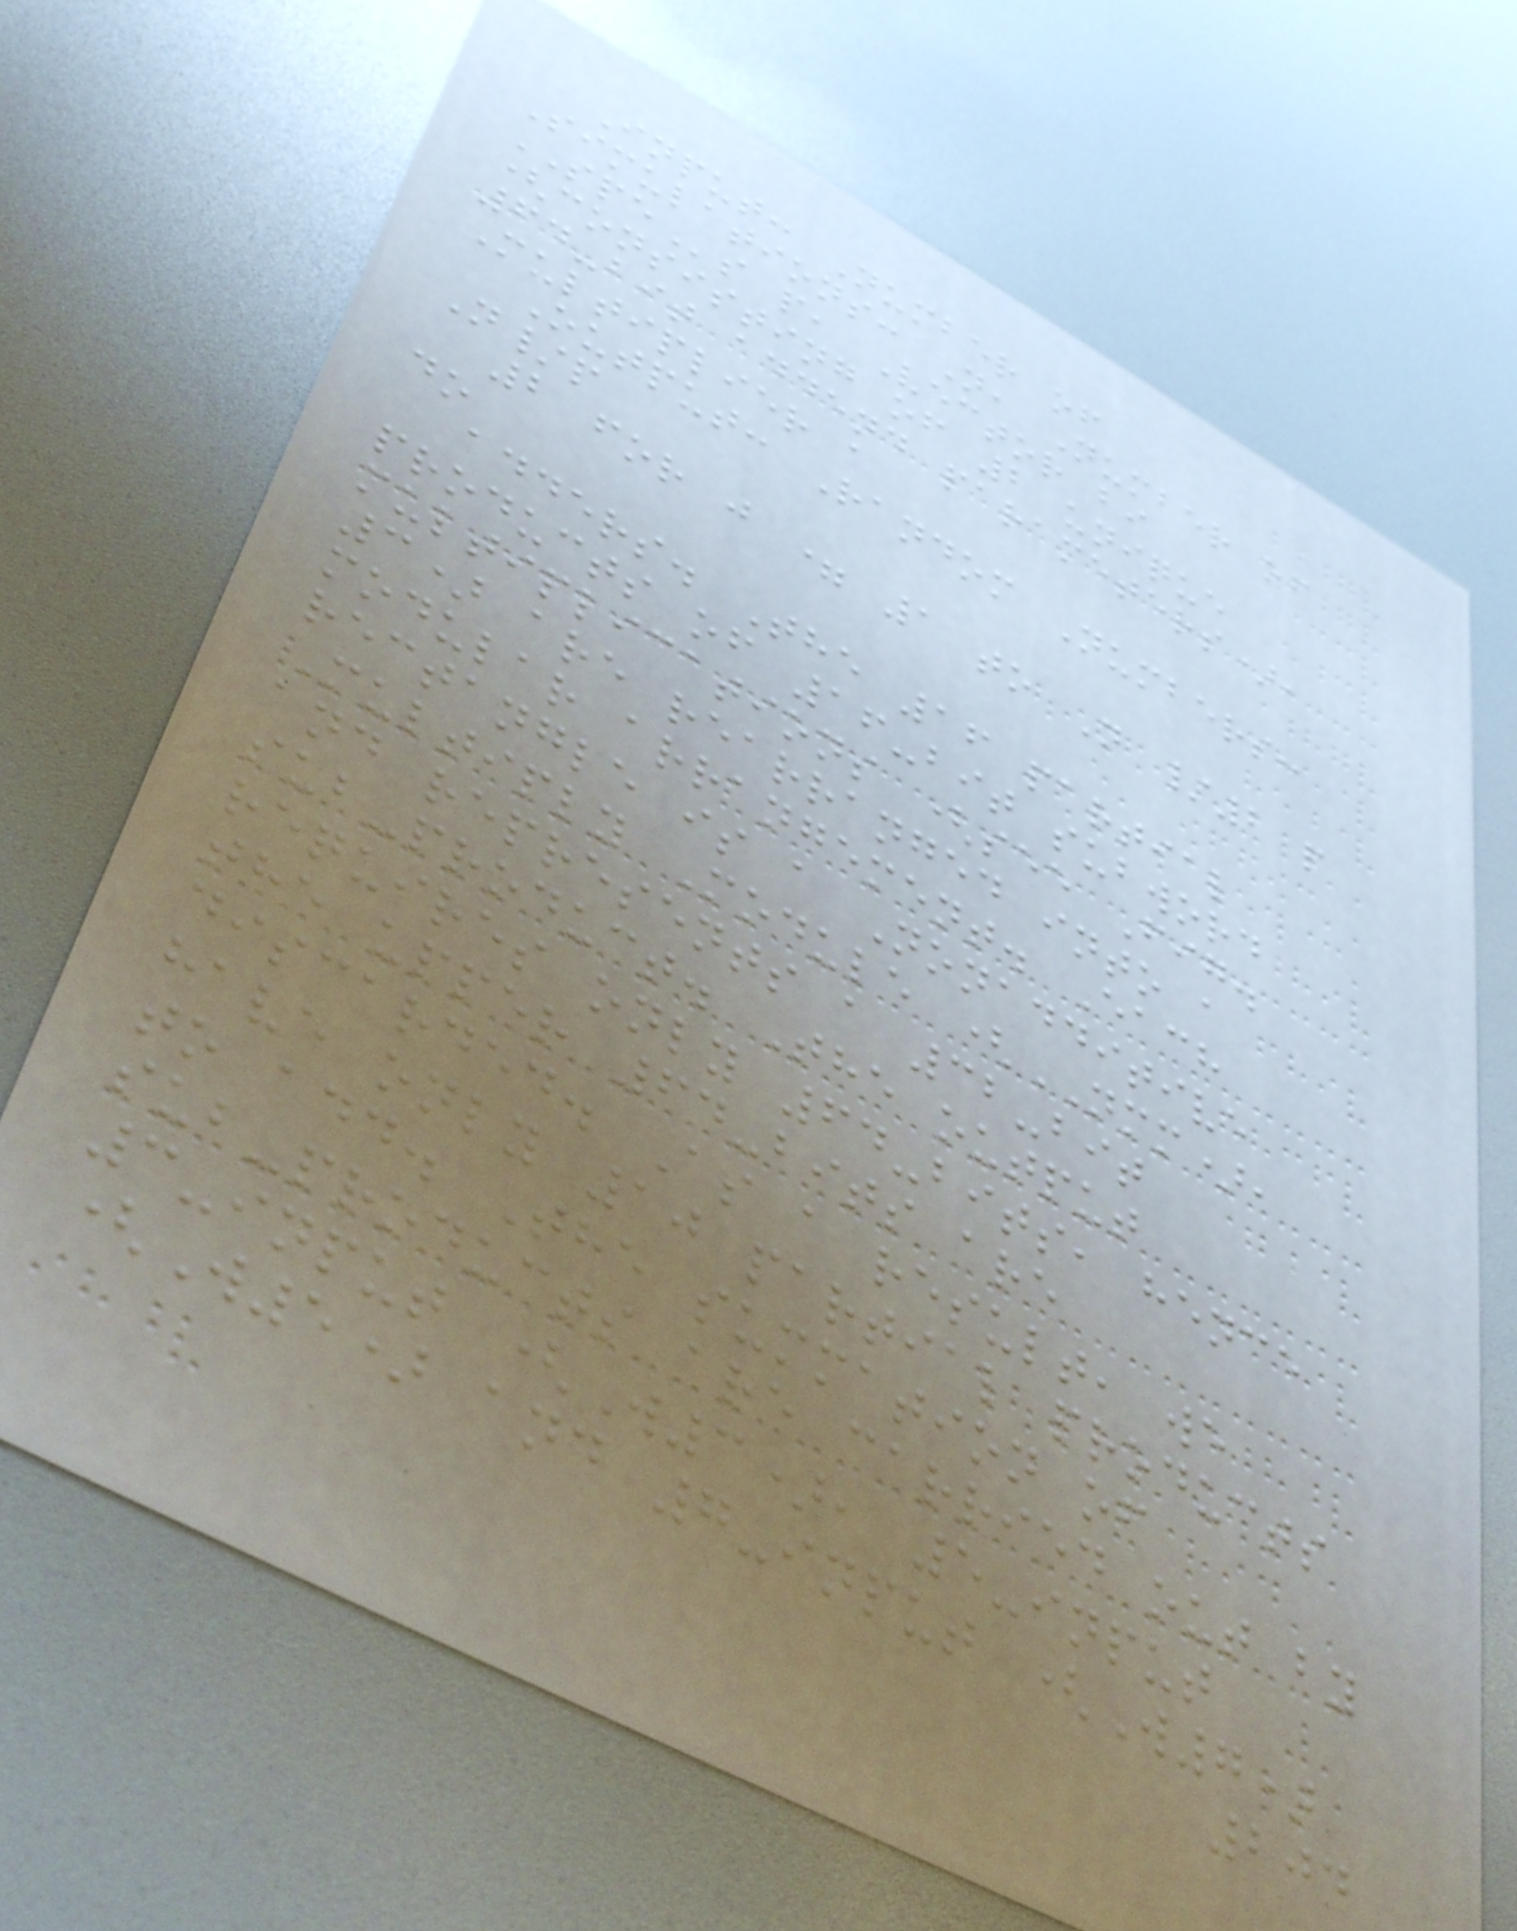Input: Number of
Simulations: N, Number of
SPEs p, Vector bi
(consisting of 2 unique
64-bit addend parameters),
Multiplier a
Output: Random Numbers:
N/p
2 for j = 1 to N /2 p
do
adders. The 16 partial
products of 16-bit subword
multiplications (see Fig.
3) are rearranged into a
modular arrangement. Each
rectangle is a Nonadditive
Multiply Module (NMM),
and represents a 32-bit
sub-product. The output
requires only 64-bits, hence
the upper 64-bits are
discarded. As a result, we
have only 10 partial products
to add. The summation of
sub-products are carried out by
3-input (W3), 5-input
(W5) and 7-input (W7)
204
